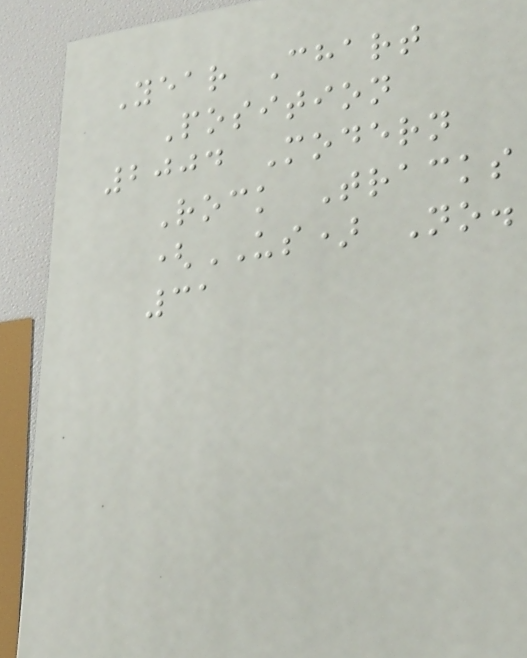Year Chart
Position
2004 Modern
Rock Tracks
(US) No.
31
